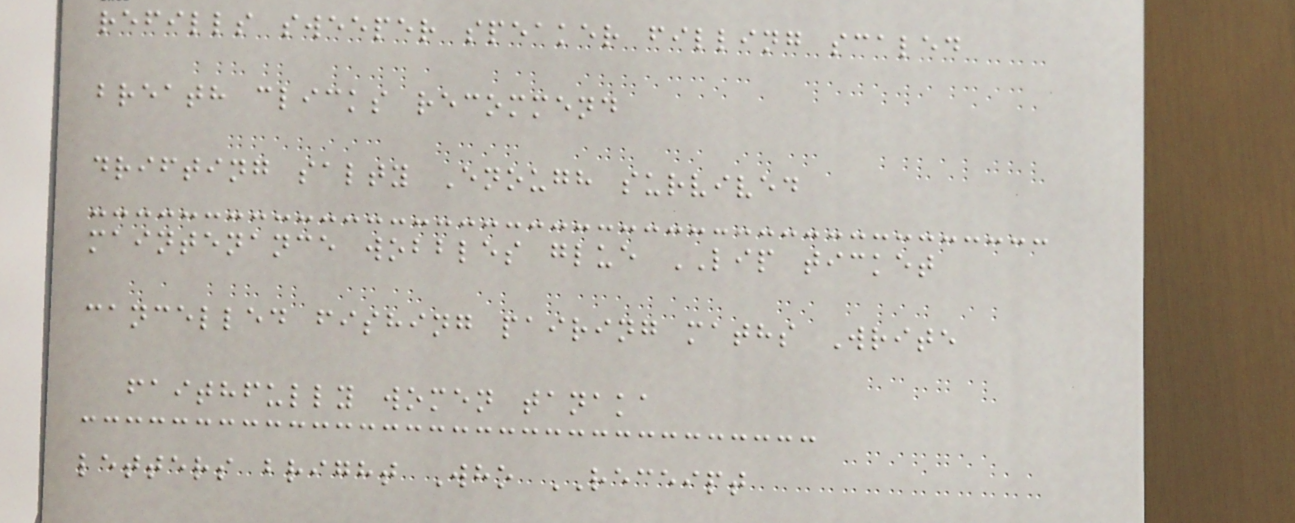refills sweeper speaker filling scaled
breath clicks recommend
drifting salty Enough survived
maintenance wobbles glue LIP ticket
cancelled fishing pairing maths Write
faithfully women tanaka
letters bright Who RECEIPT
